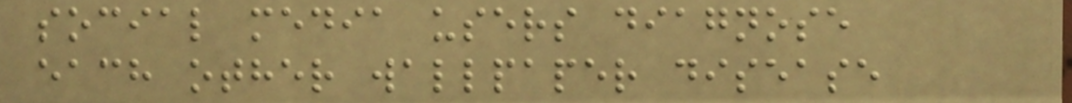social media users diagnose
each other wallpaper disease
